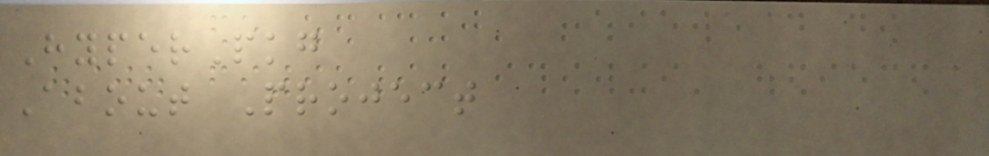HyperPkg
About Project
